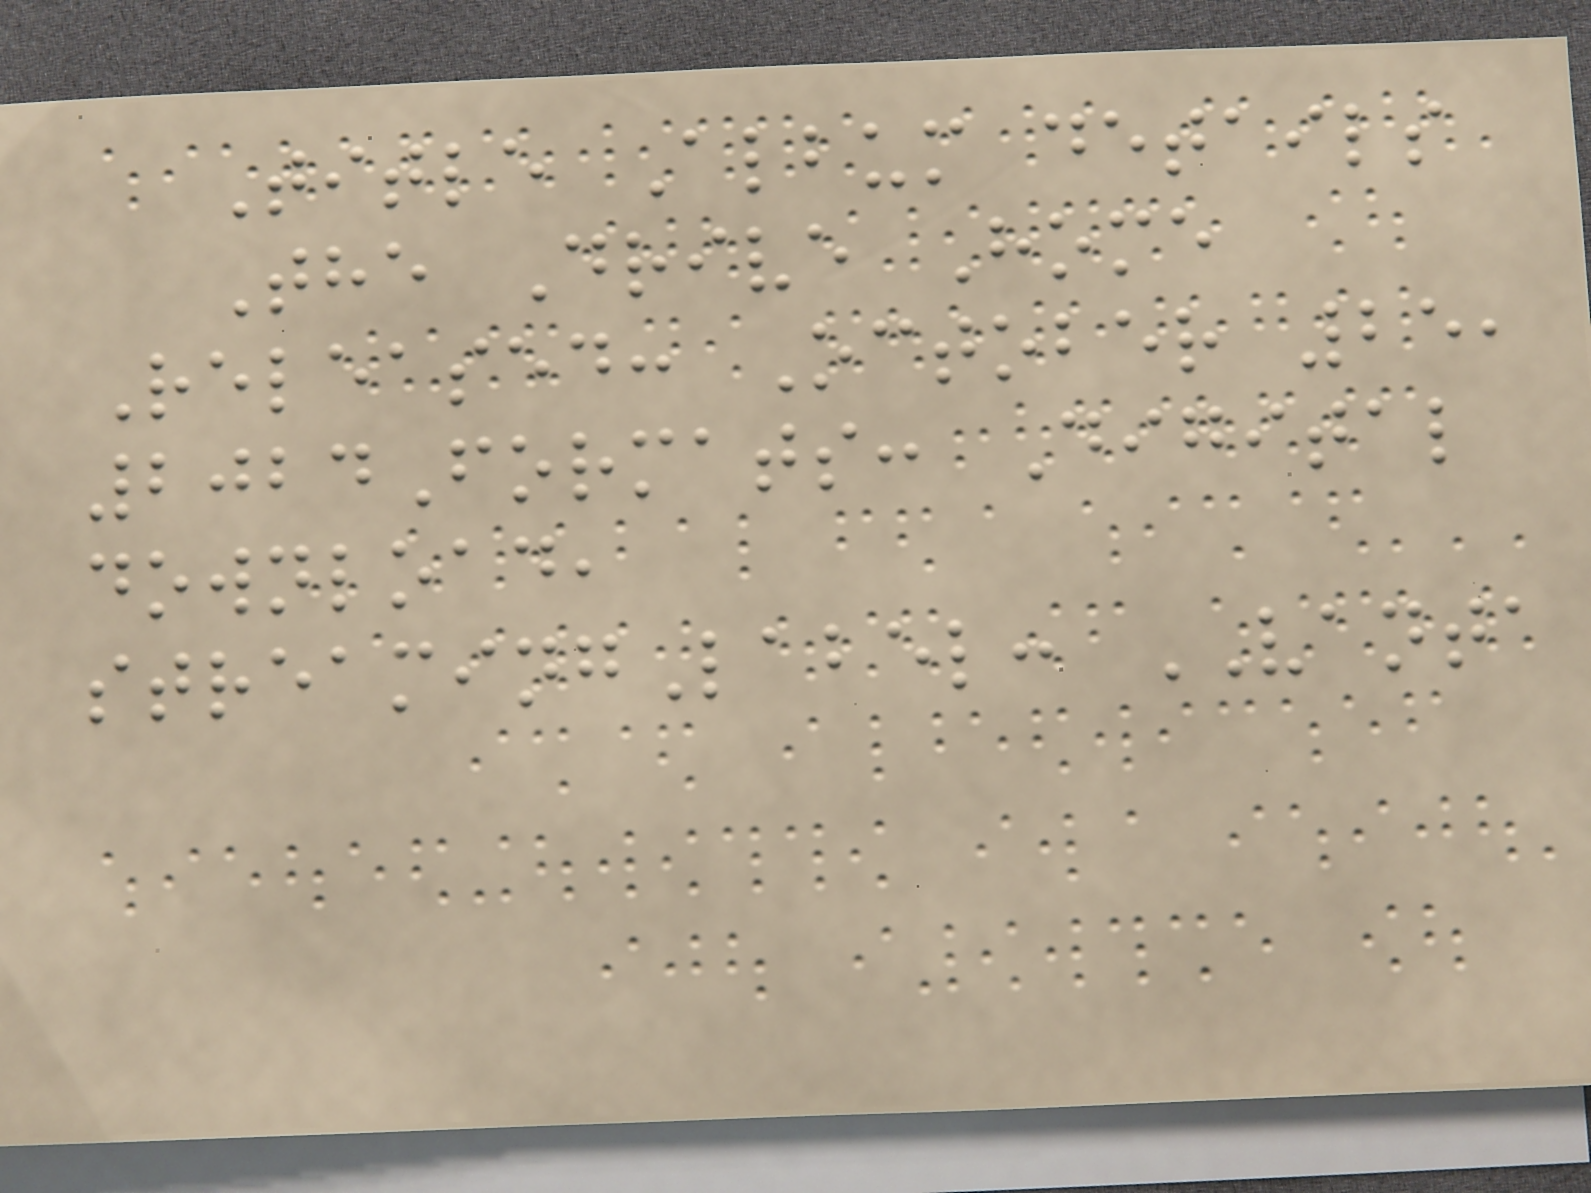Title Album details
The Drive Home
Released: October 25,
2024Formats: Digital
download,
streamingLabel: VANTA
